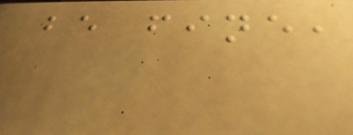be fine,
